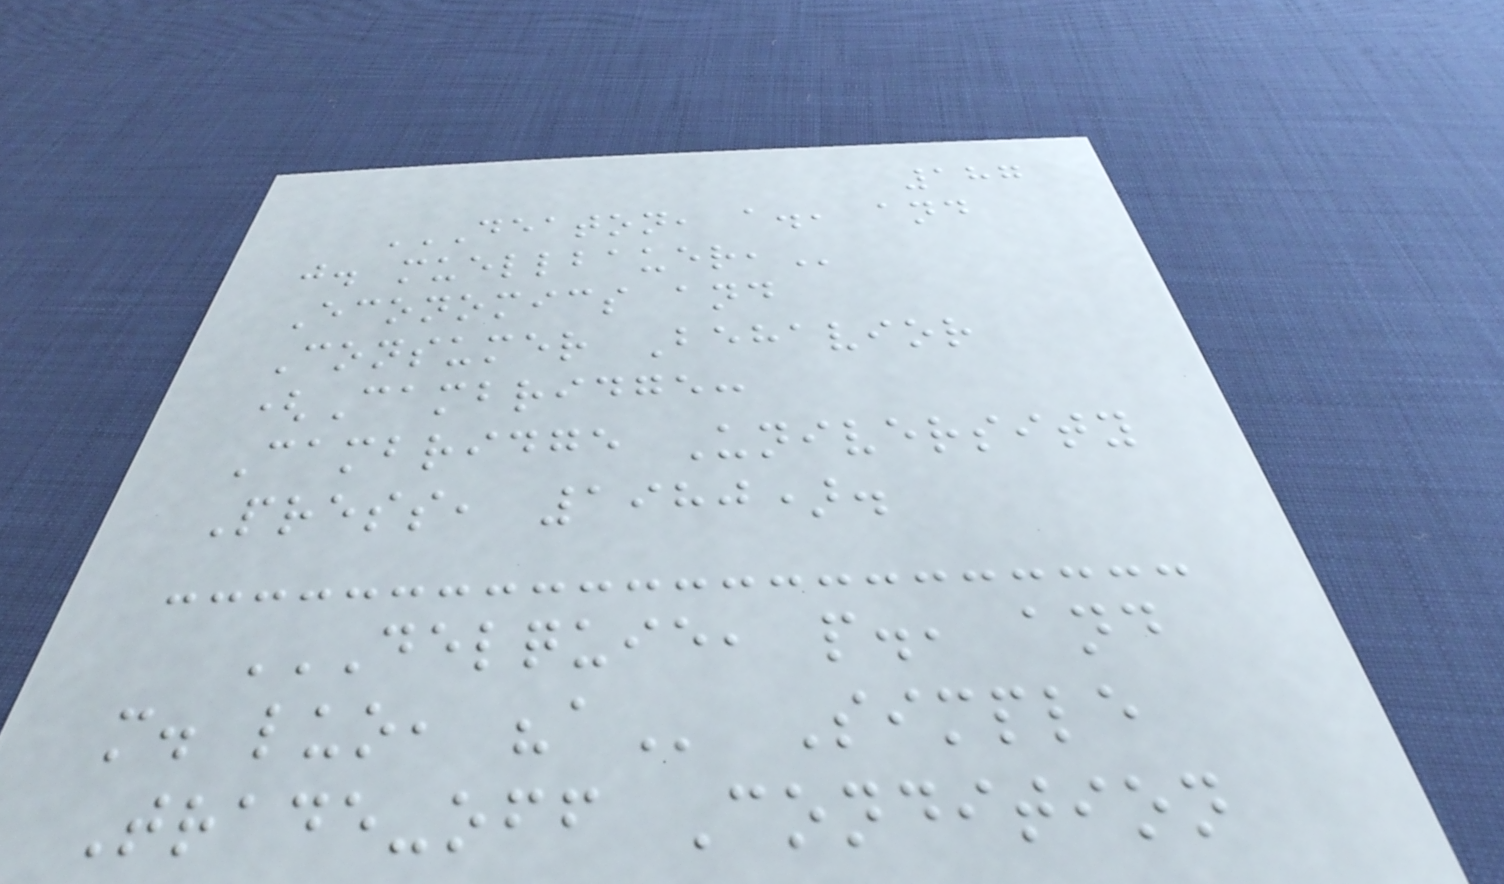187
DEATON, A., AND
J. MUELLBAUER,
Economics and
Consumer Behavior
(Cambridge:
Cambridge University
Press, 1980).
DELQUIE, P., AND
M. LUO, "A Simple
Trade-off Condition
